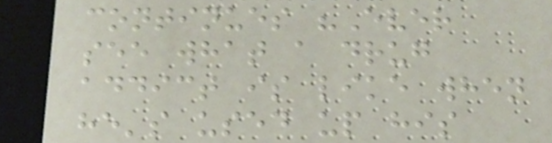continues "Ever
see what a drug
addict is like when
he's used up his
